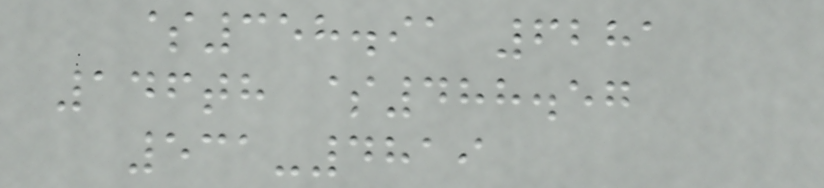$358.91 6281
146th $488.57
531-4819
